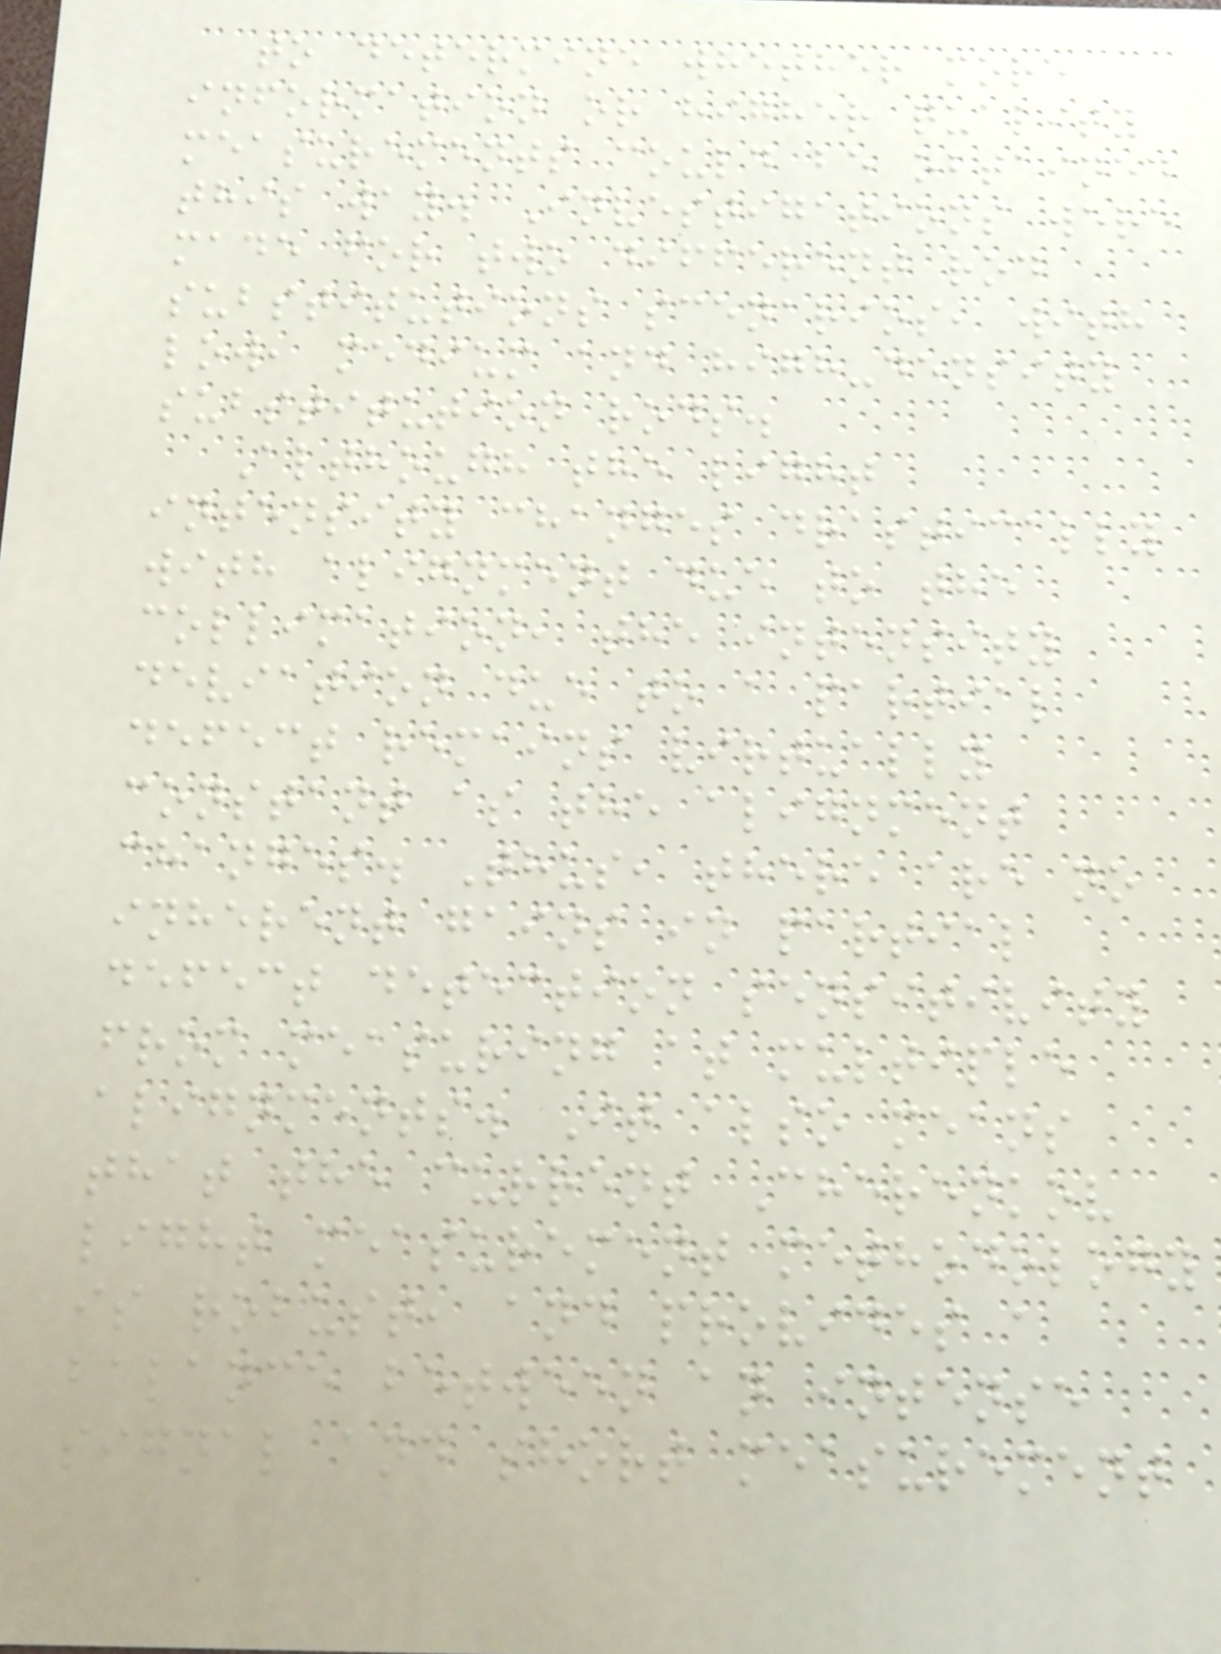to determine whether more
information or higher quality
measurements could be obtained
this way. Investigations were
made for two different rod
substitutions scenarios, with
low, medium and high-density
substitution rods.
Although the light
intensity changes drastically
with alignment due to the
collimation, the intensity
deviation due to a partial
defect remains virtually
constant as the alignment
changes. Thus, there are no
inherent gains in partial
defect detection sensitivity
from measuring at multiple
alignments. It also means
that the current Cherenkov
light measurement methodology
is robust, and provides a
balance between an intense
signal and short measurement
